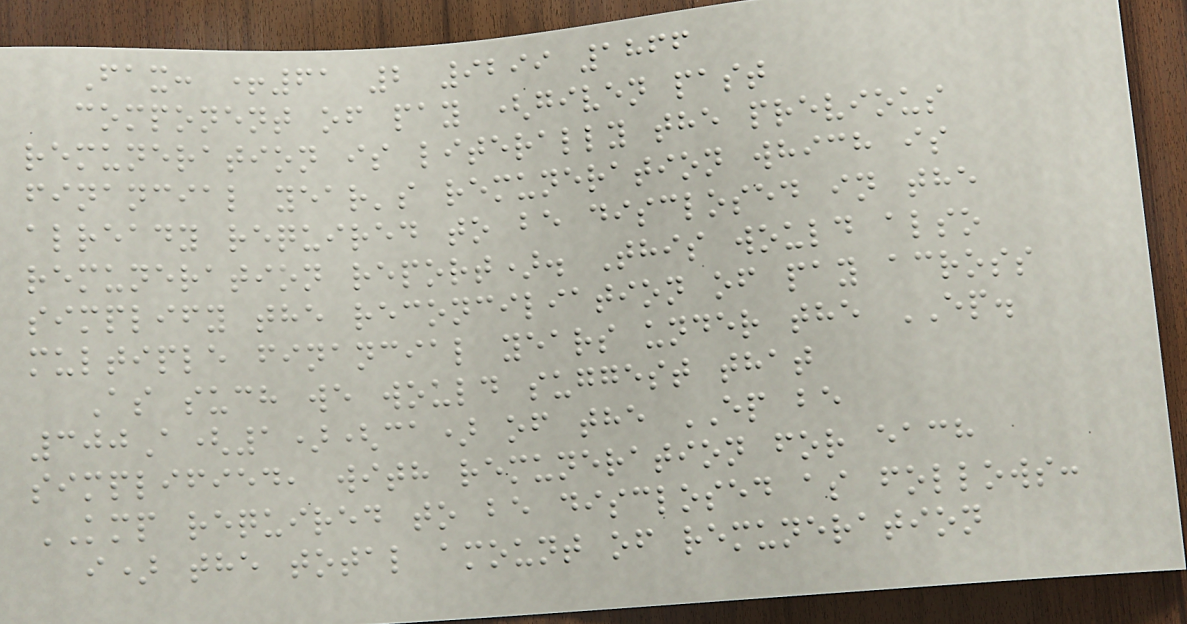Fax: +61 2 9299 1866
component of pay (given past
remuneration is literally the previous
financial year's remuneration which is
already required to be disclosed in the
remuneration report). This would also
simplify the reconciliation of pay across
multiple financial years under the EP.
As such we would suggest that
300A(1)(ca) of the EP be
simplified, with remuneration for each
KMP required to be disclosed as follows:
i) the total amount of remuneration
